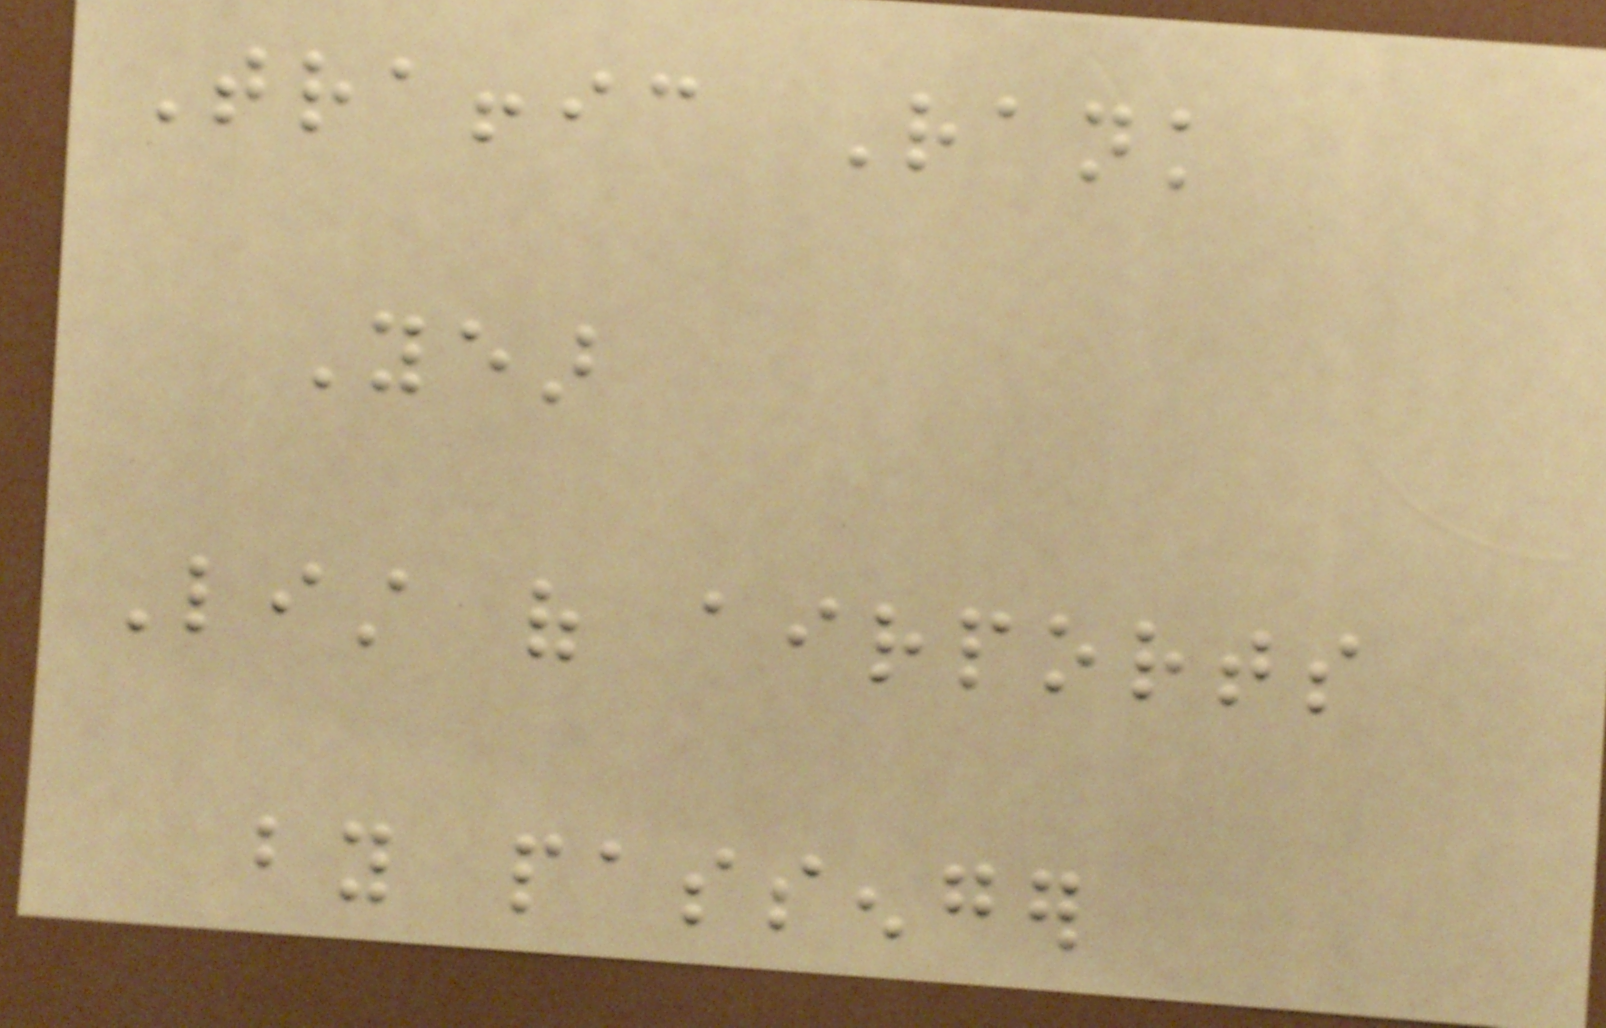Traffic Rank
Year
List of airports
by passenger
